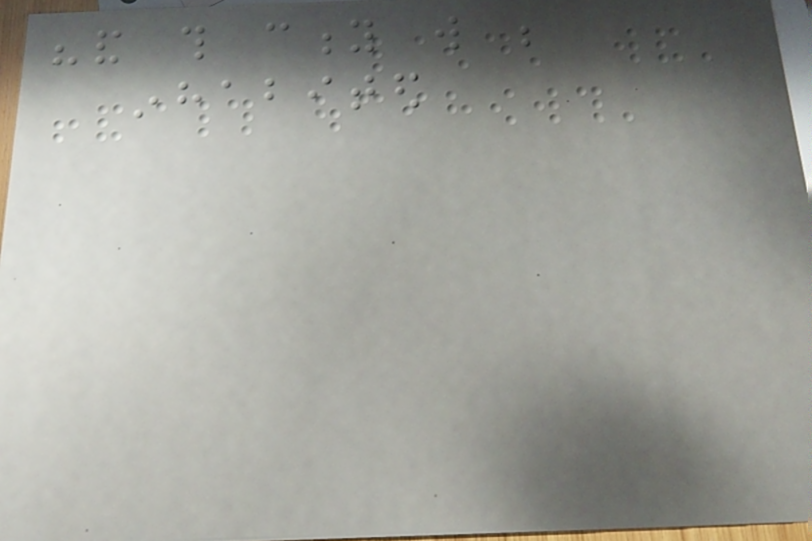"and this city will be
inhabited
